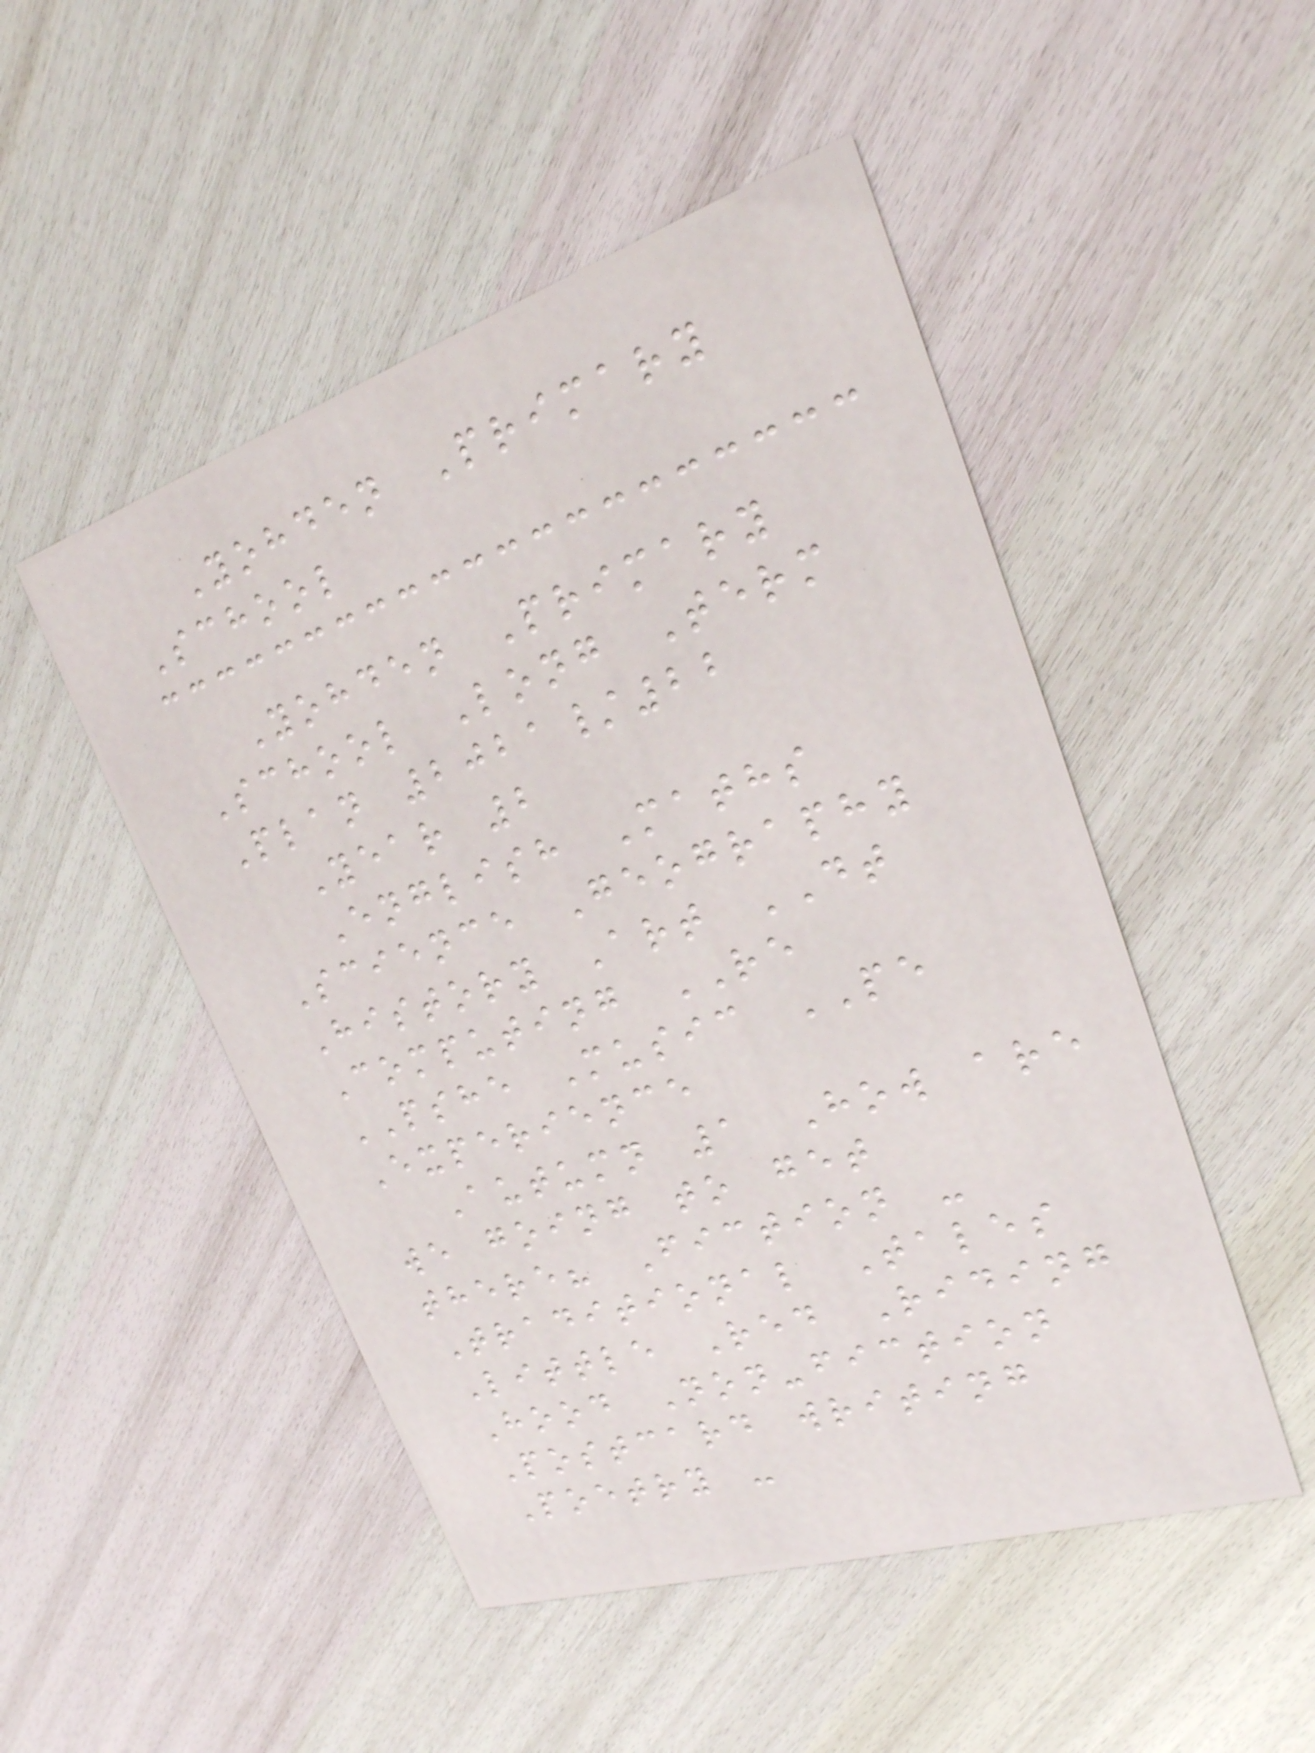Yohden Primary
School
Yohden Primary
School Long Term
Plan 2021/22
Year 2
English Maths
Science Geography
History Art DT
Computing RE
PSHE Music PE
Experience
Autumn 1 How are
we going to get
there? Fiction -
Traditional Tales
Little Red Riding
Hood Non-fiction
Postcard writing
Poetry -
